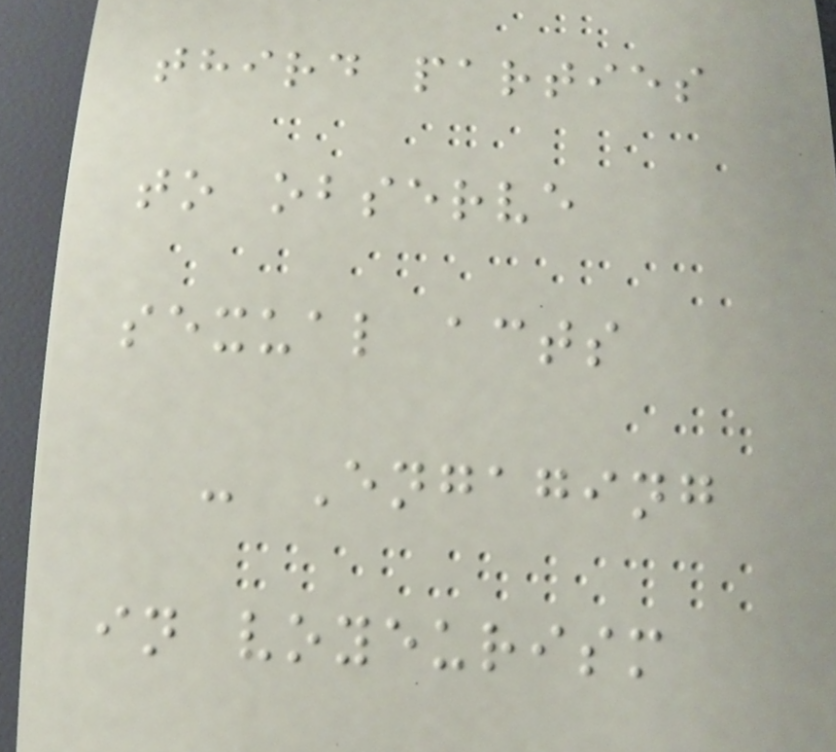third parties
to observe
sexual acts
- Engaging
in voyeurism
